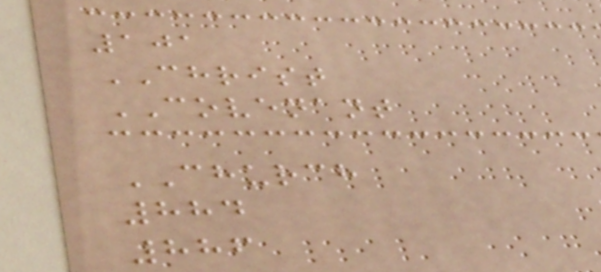101
CHRIST
COVENANT
CHURCH
884
886
